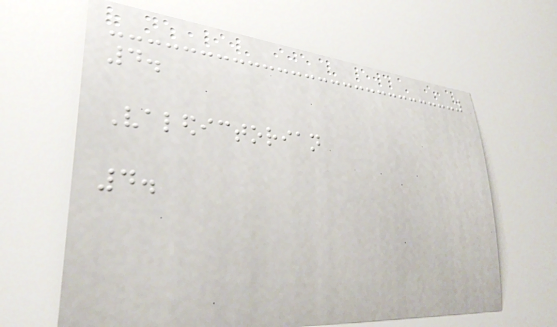4.
Valedictorian
4.
